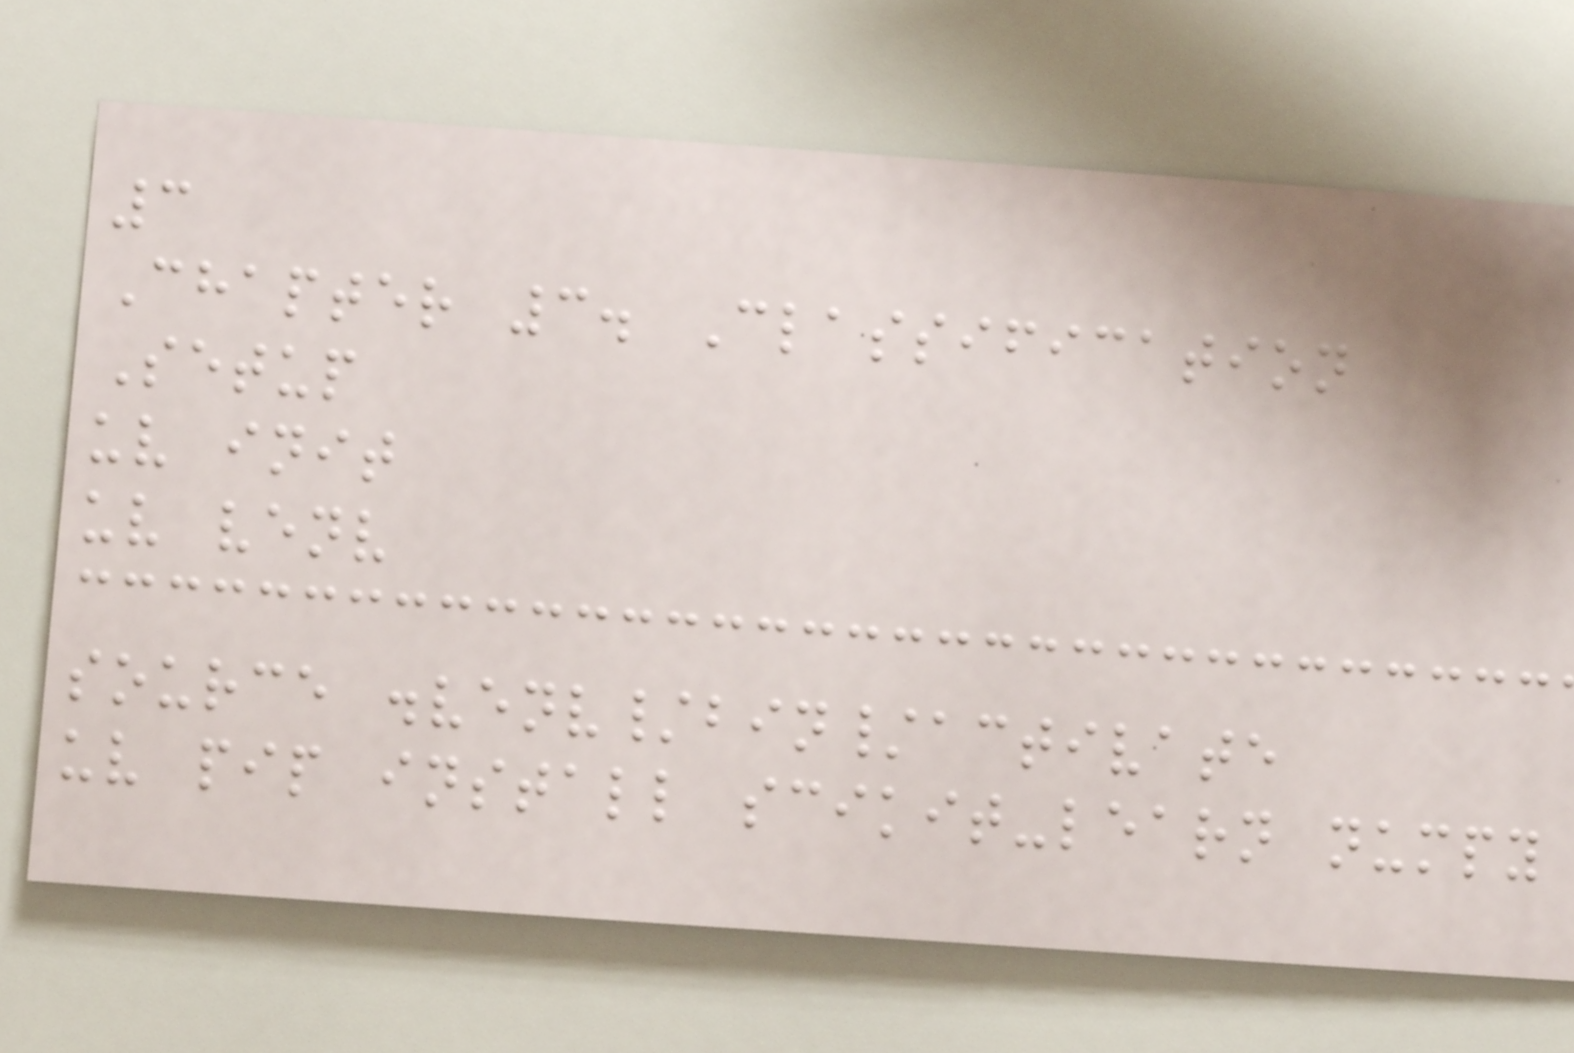3
Chapter 3. Classification
Setup
uv init
uv venv
source .venv/bin/activate
uv pip install scikit-learn numpy
